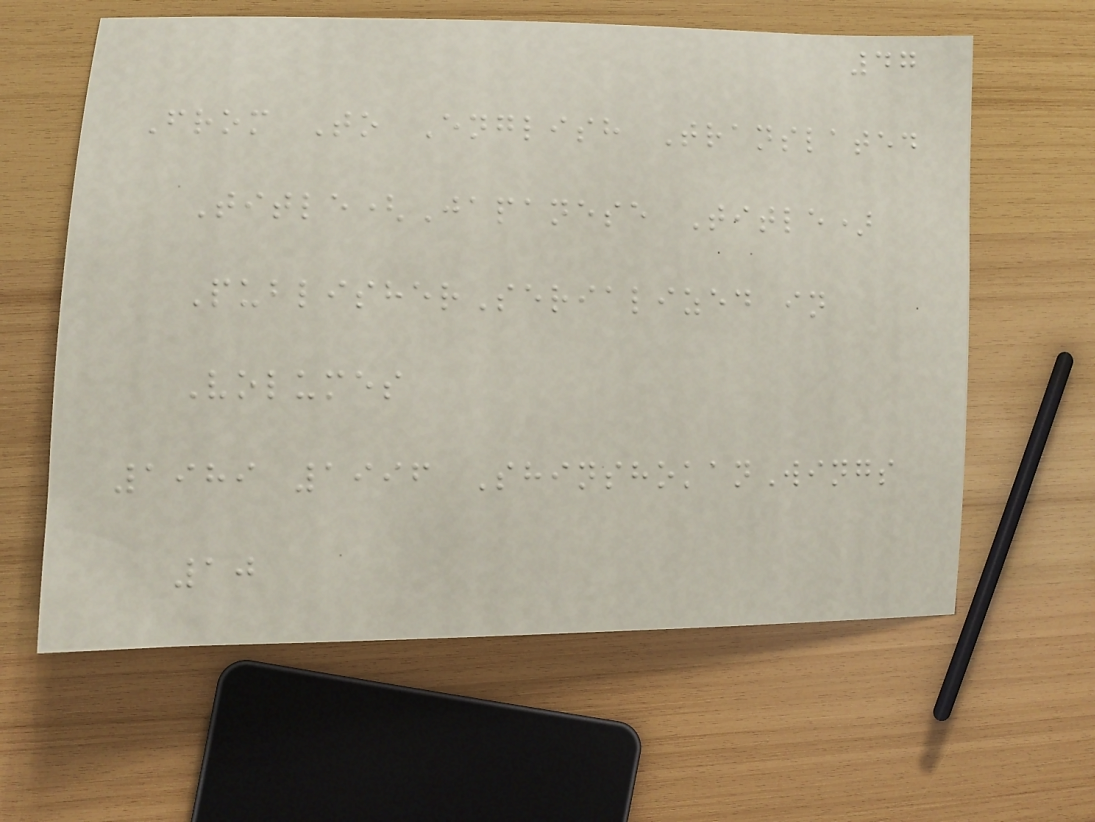47
From To English Translated
Title(Japanese Title)
PublisherSerialized in
Volumes
1989 1996 ShinshokanWings
10
